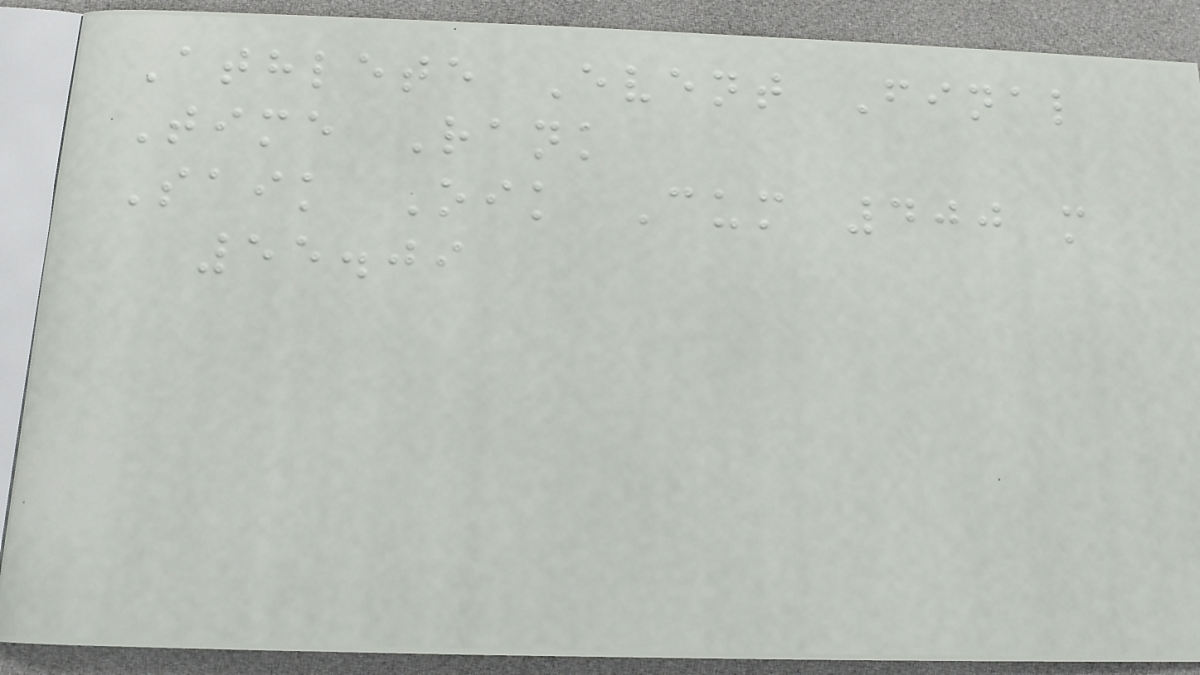Athlete Event Final
Time Rank
Saik Oik Cum 400 m
55.09
